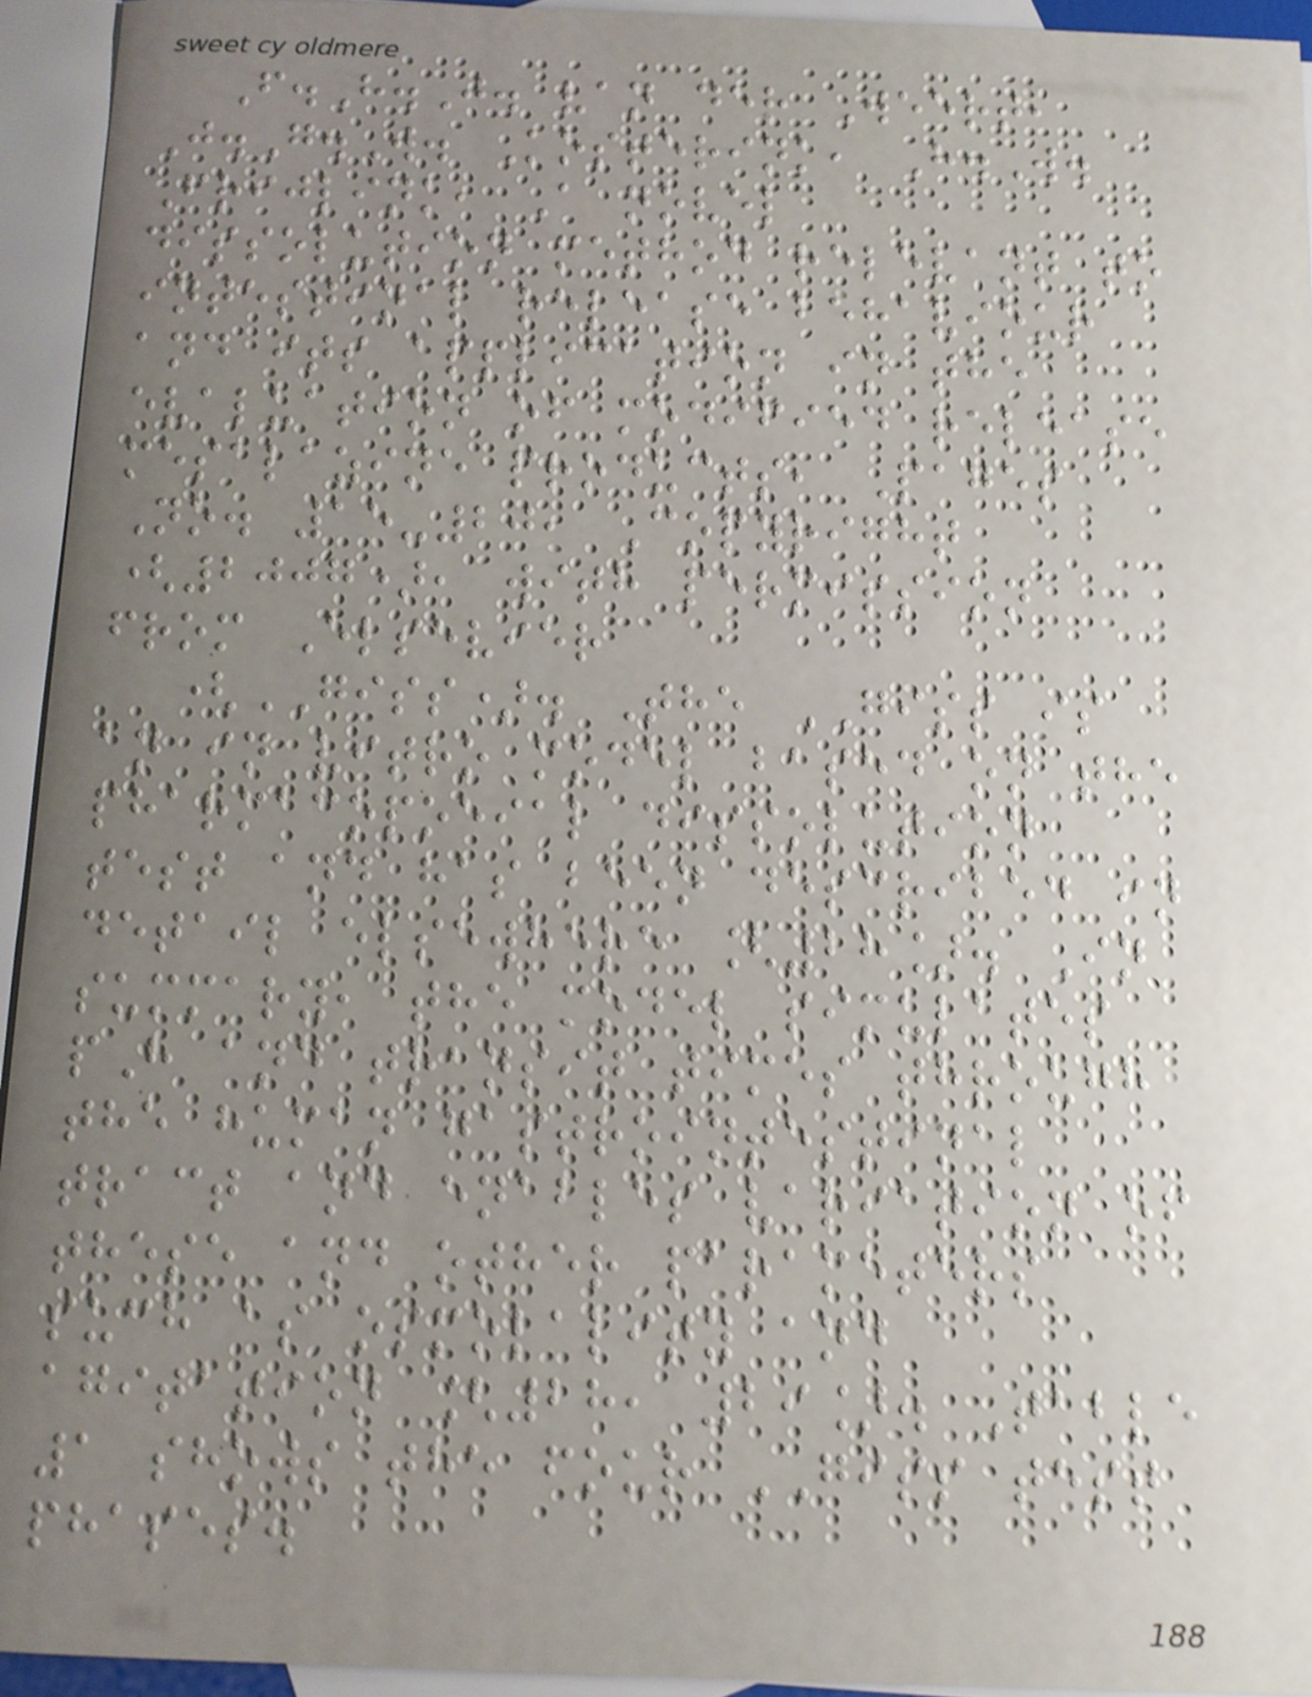F.H.J. van der Weert,
J.G.W. Kosterink, H.W.
Frijlink, A novel
dissolution method relevant to
intestinal release behaviour
and its application in the
evaluation of modified release
mesalazine products, Pages
No. 15-20, Copyright
(2007), with permission
from Elsevier
(GISS). The GISS is
an in vitro model based on the
pharmacopoeial dissolution
test and has been described in
detail elsewhere [28]. In
summary, the model simulates
pH and transit times through
the human gastrointestinal
tract and enables variation of
these and other parameters
such as osmolality and
agitation [28, 29]. Table
1 shows the four GISS test
phases.
